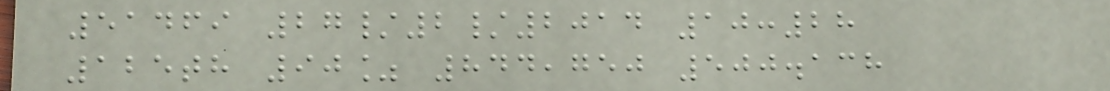51469 27/2/2014 10:28
125th 90% 844,750 500.138
